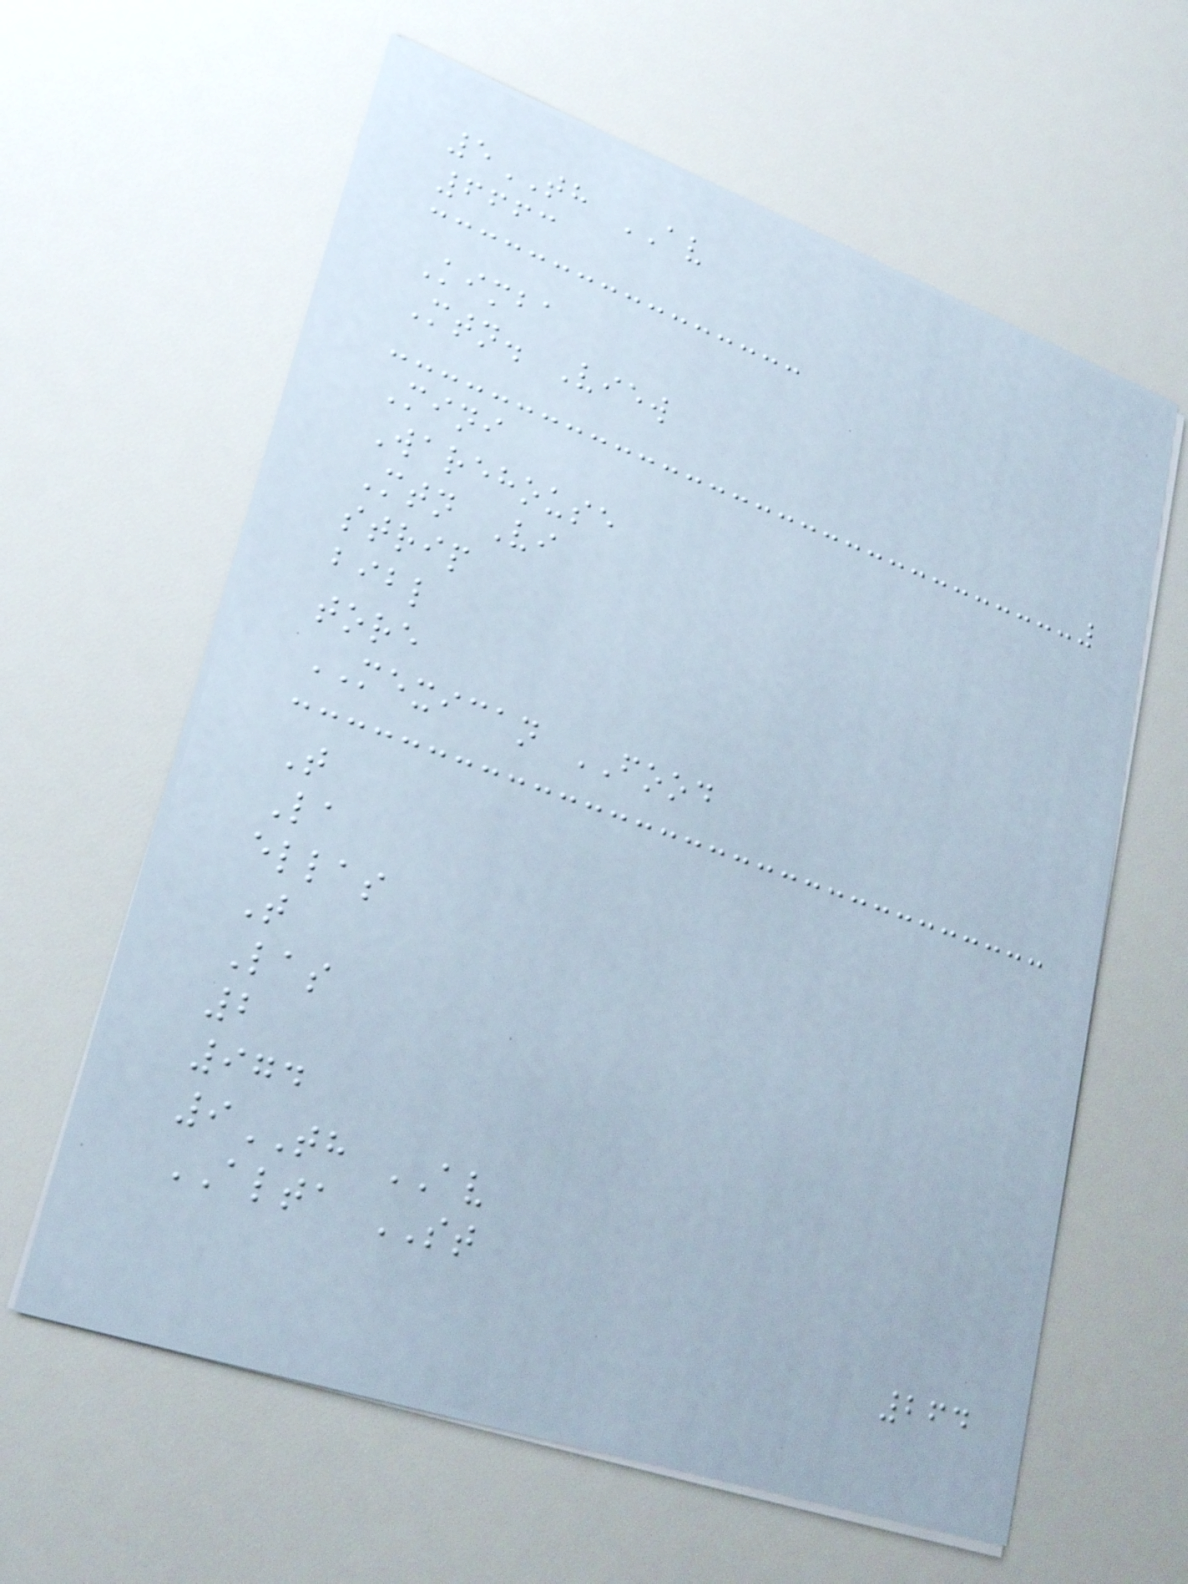5TH AV
6663
Kimba
Mtn. View
Mini
Warehouse
Mtn Vi
strip
bibl
tore
MEXICAN FOOD
T
La
ellas
T
Las
2
974
9TH AV
ALTA ST
264
